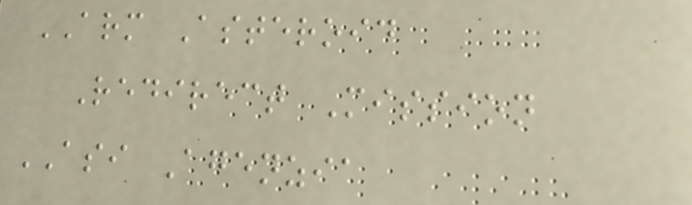ARM Asteroid
Redirect Mission
ASI Agenzia
